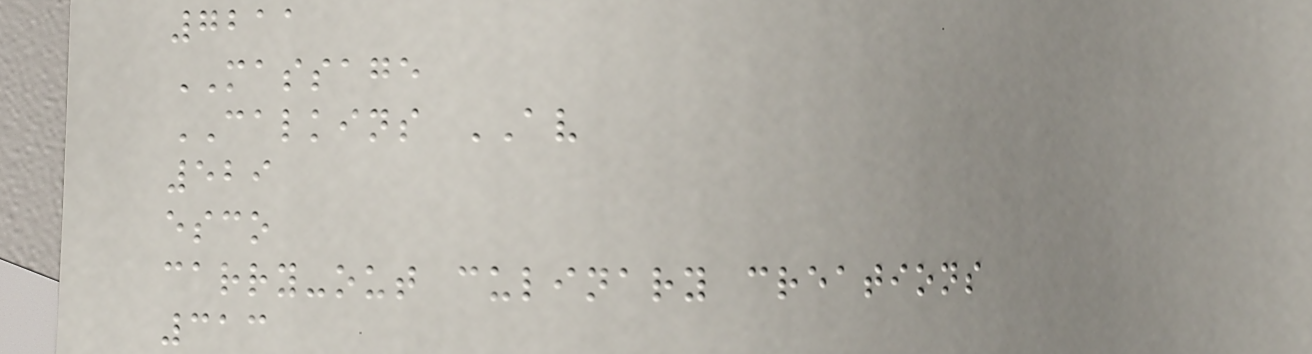7211
MASSAGE
CALKINS AV
529
esco
carry-out culinary creations
313
